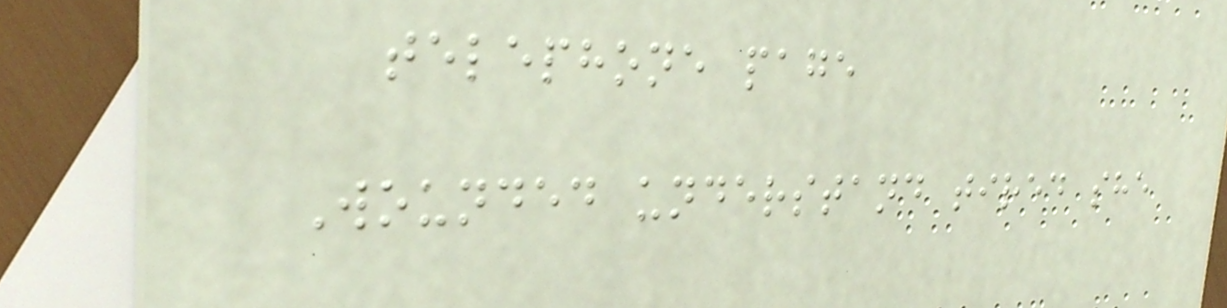telephone page
Wounded understand tired she
